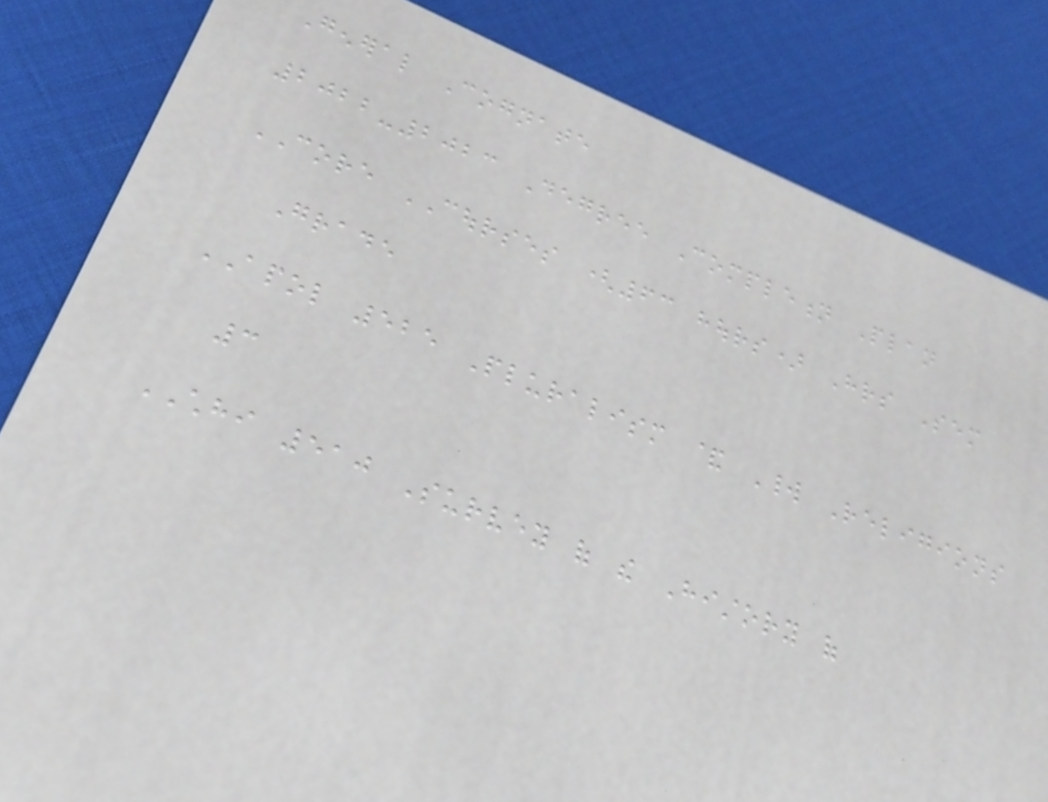General Cognate
2022-2023 Degree Completion Plan
CORE COURSES (63 hours) Hrs Sem
Grade
APOL 525 Pluralism & World Religions
3
CHHI 510 Survey of the History of
